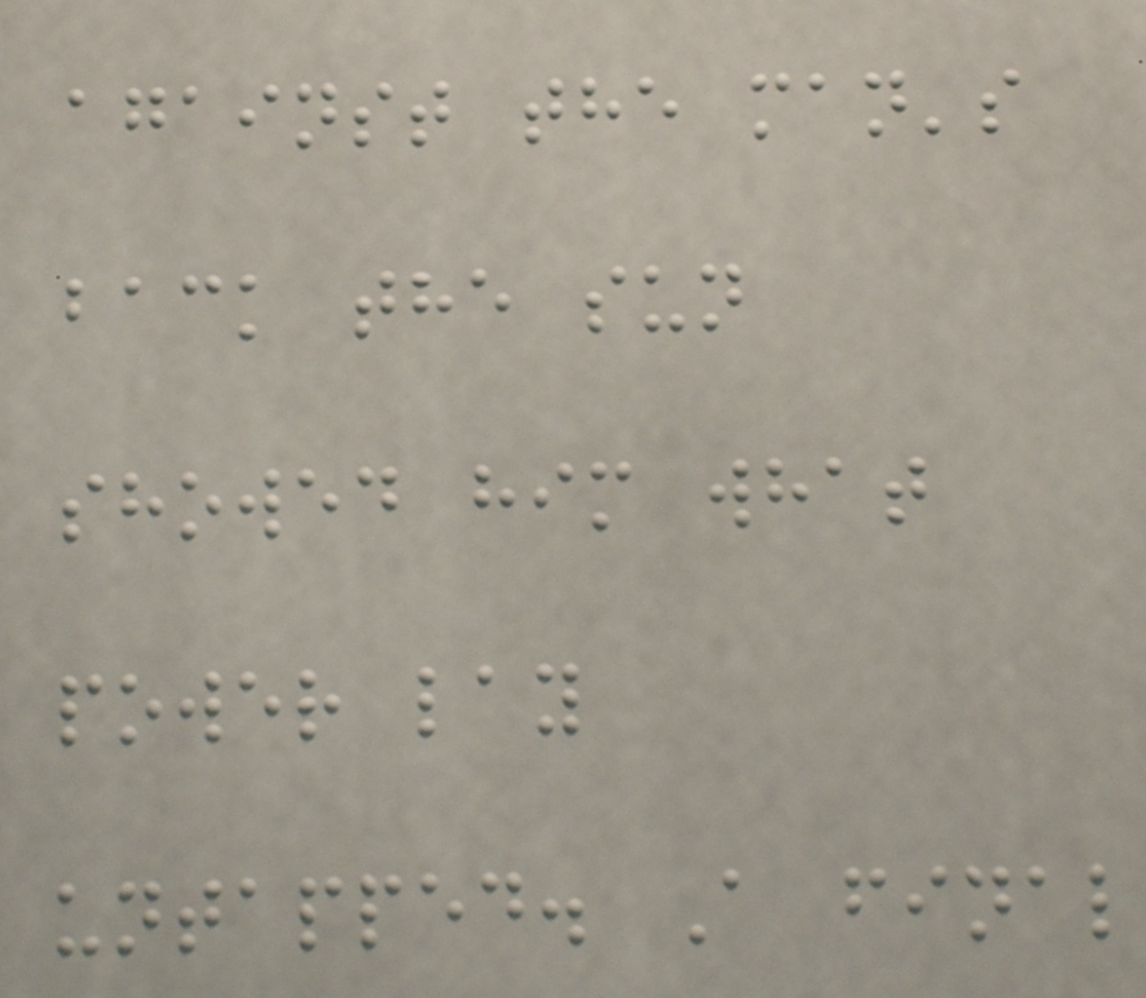against the man's
back the sun
showed him what
power lay
untapped. A final
